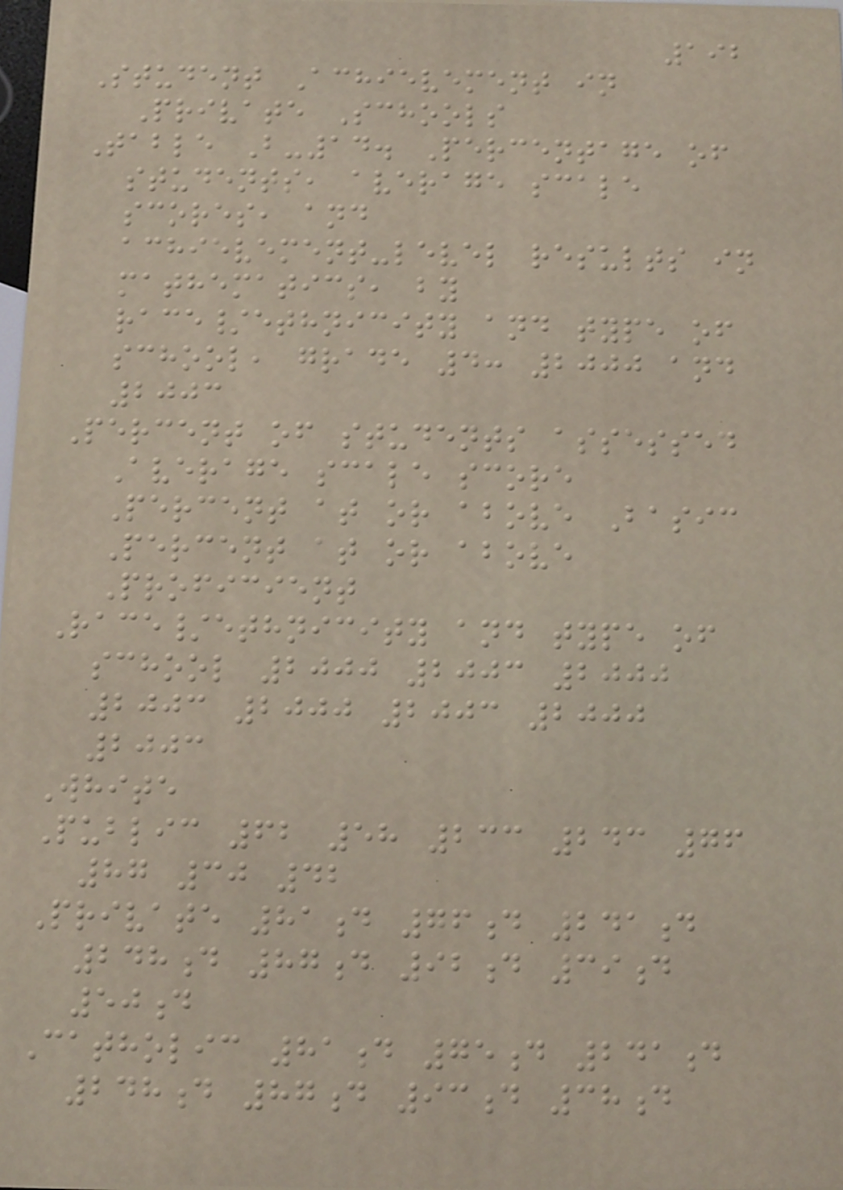192
Student Achievement in
Private Schools
Table B-14. Percentage of
students, average scale
scores, and
achievement-level results in
mathematics, by
race/ethnicity and type of
school, grade 4: 2000 and
2003
Percent of students assessed
Average scale score
Percent at or above Basic
Percent at or above
Proficient
Race/ethnicity and type of
school 2000 2003 2000
2003 2000 2003 2000
2003
White
Public 62 58 233 243 76
87 30 42
Private 81d 76d 241d
248d 87d 92d 39d
50d
Catholic 81d 75d 241d
248d 87d 93d 38d
